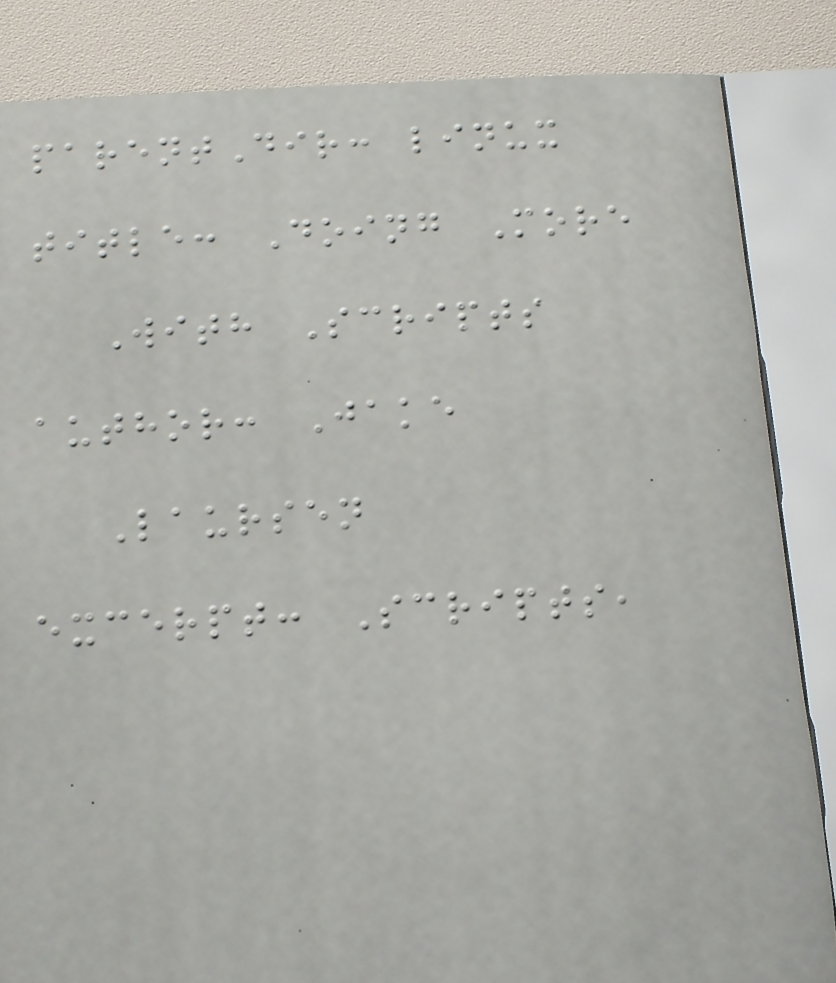parentDir: linux
title: Doing More
With Scripts
author: Jake
Laursen
excerpt: Scripts,
